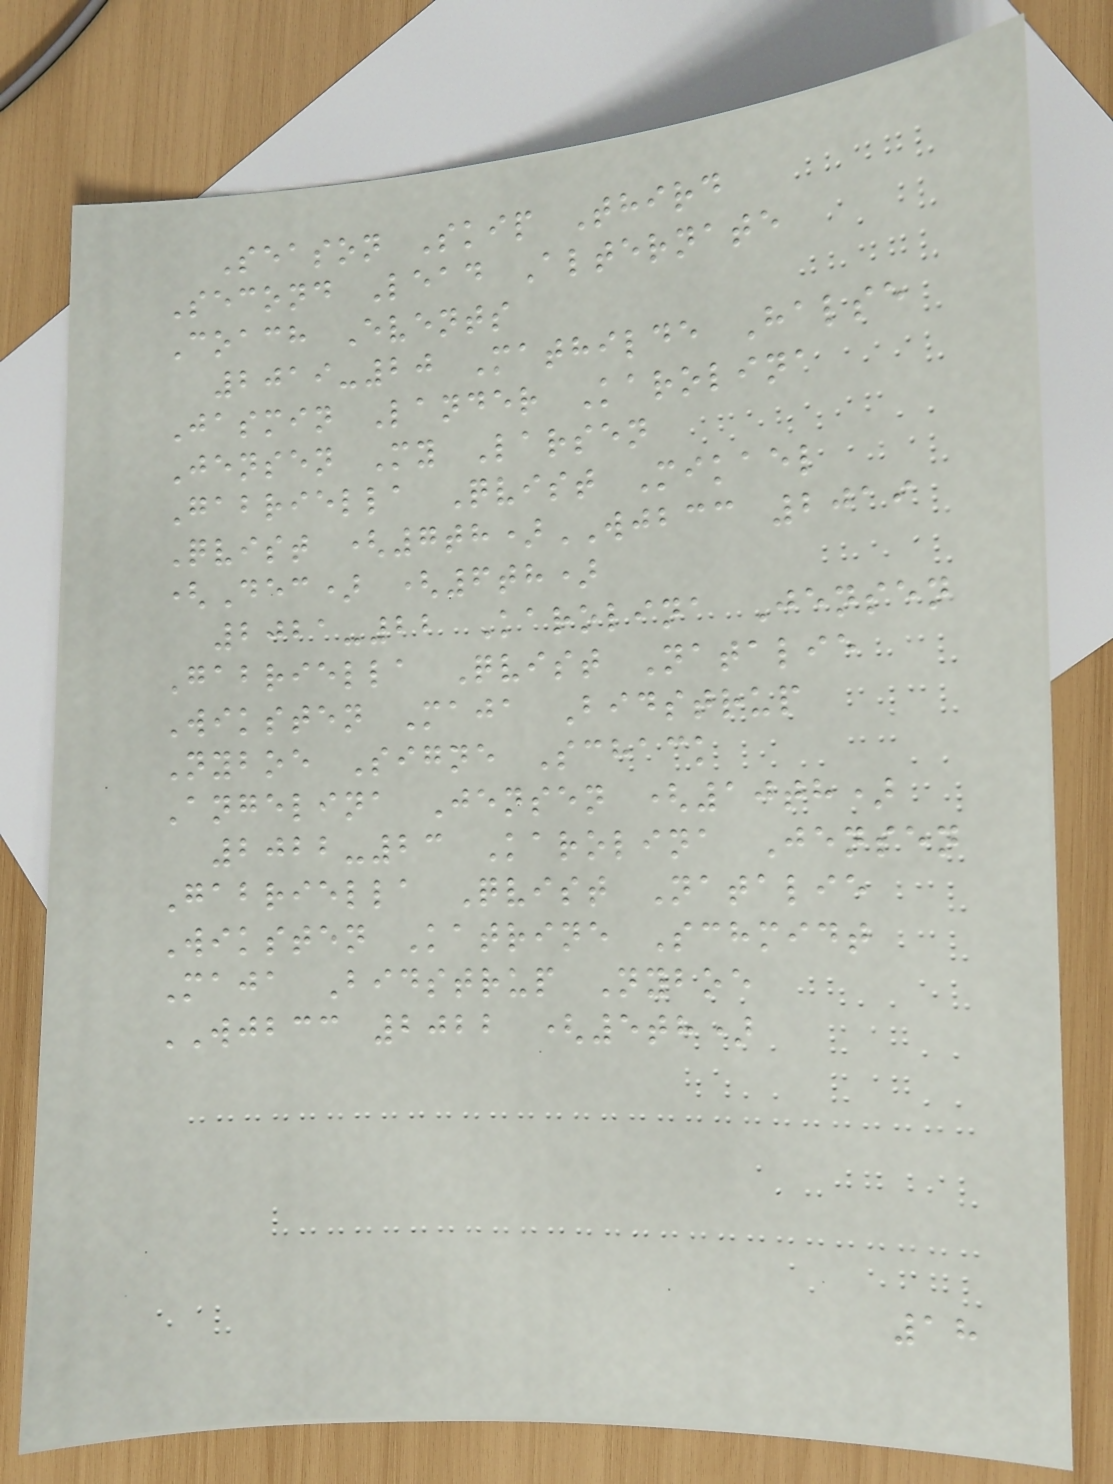Season Skip Third
Second Lead Alternate
Coach Events
2019-20 Mathilde Halse
Jasmin Lander Karolina
Jensen My Larsen
Gabriella Qvist Mikael
Qvist (7th)WJBCC 2019
(Dec) (6th)
2021-22 Karolina Jensen
Gabriella Qvist Natalie
Wiksten Maja Bidstrup
Nyboe Signe Schack
Angelina Jensen (10th)
2022-23 Karolina Jensen
Gabriella Qvist Natalie
Wiksten Katrine Schmidt
Maja Bidstrup Nyboe
WJBCC 2022 (5th)
18
